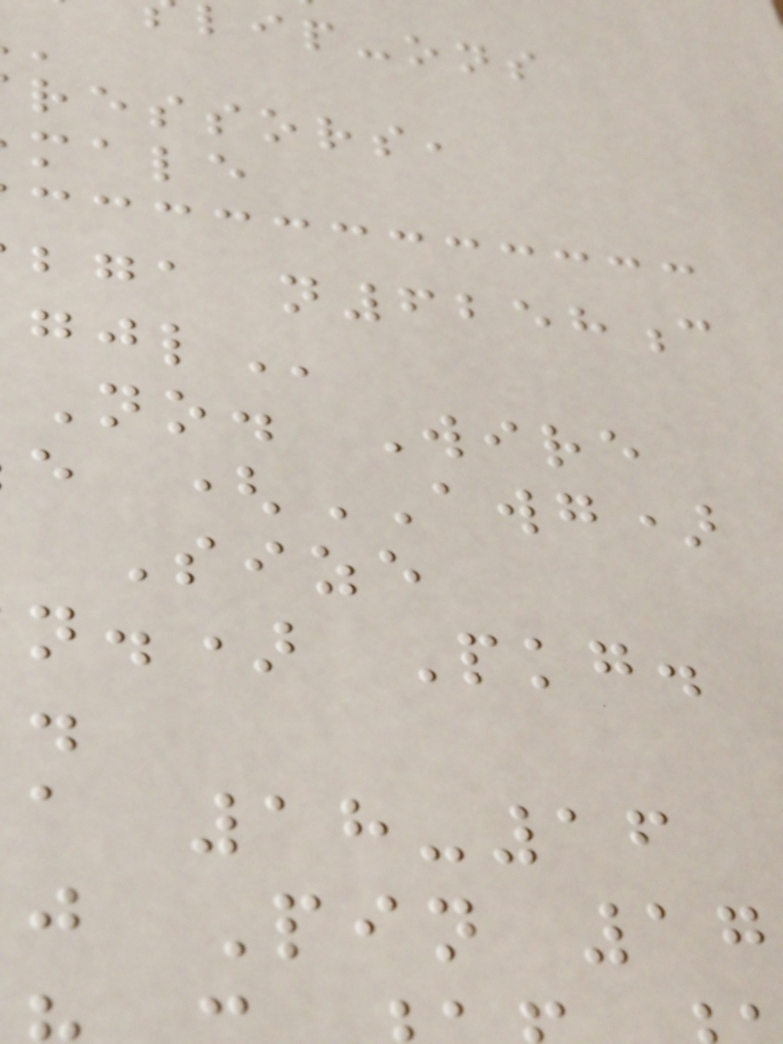lip-ons
ressors,
male
bga n6258c
No. Wire
e (AWG)
Size
n.) Pkg.
a 18-16
j Pin 17
